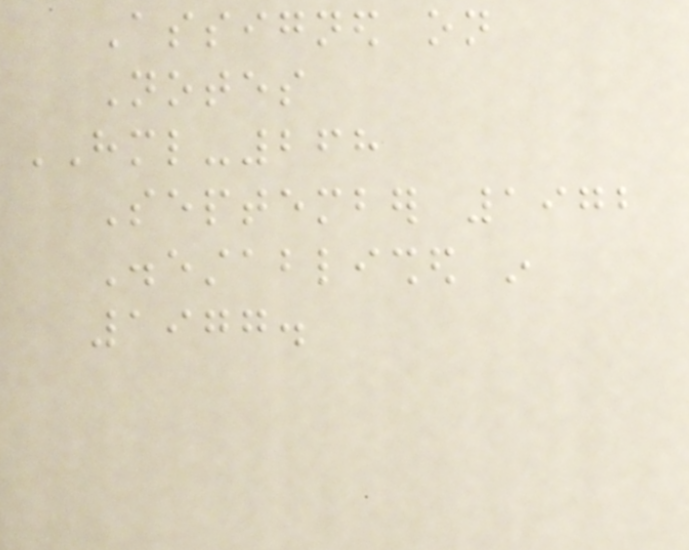Assigned on
Notes
HML-268
September 1972
Disestablished in
1977.
